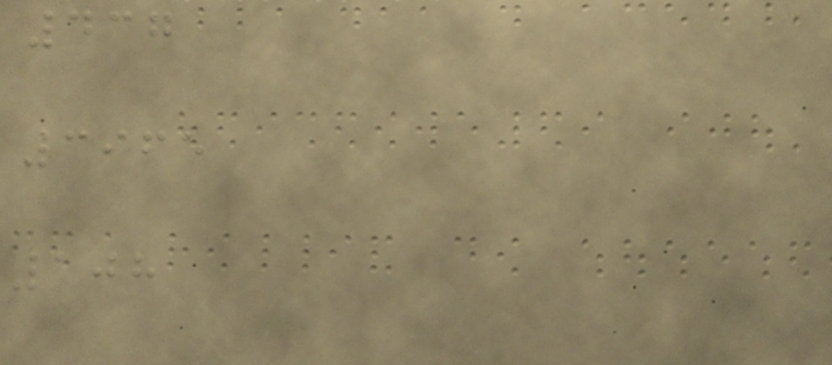437
3965
108
